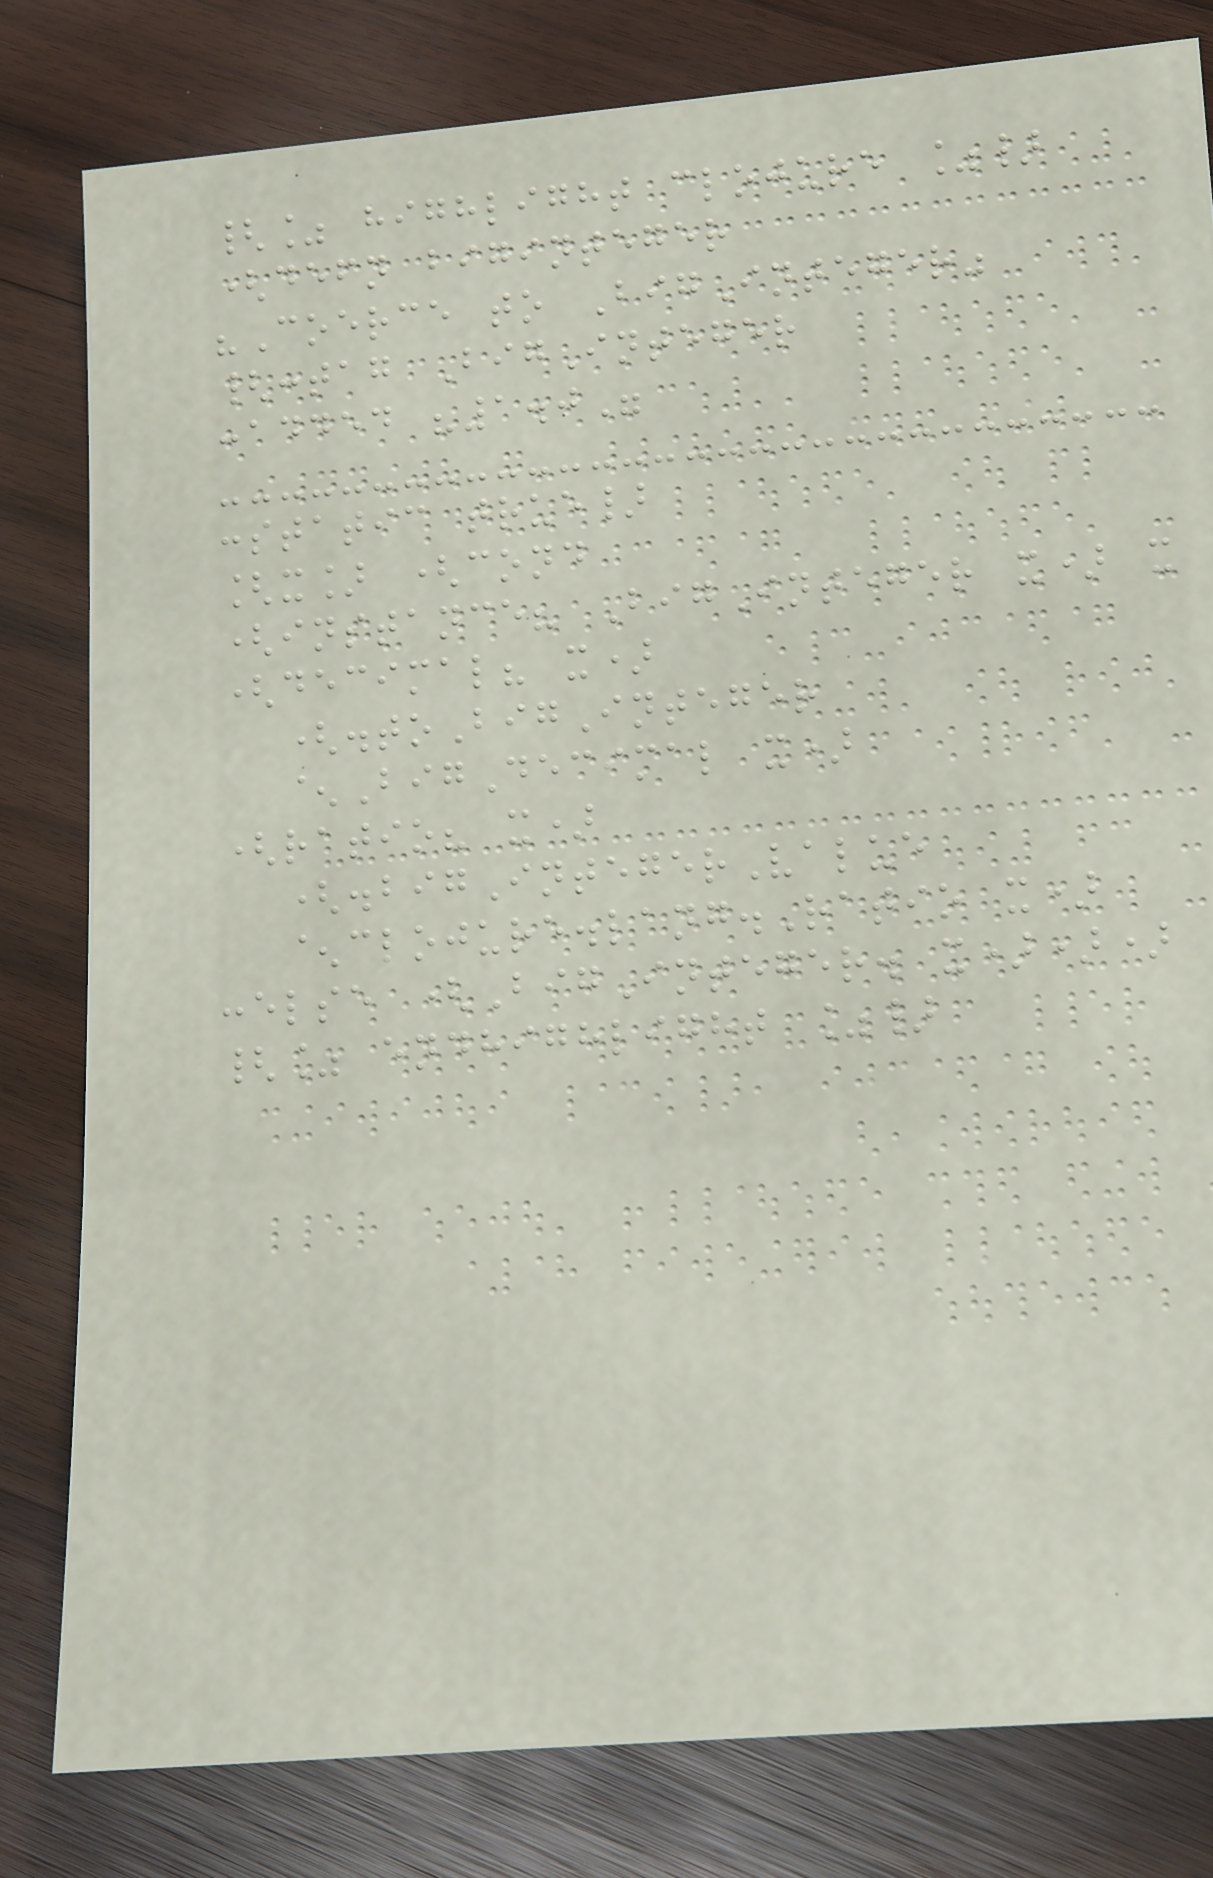{% highlight clojure %}
(defn biginteger
"Coerce to BigInteger"
{:tag BigInteger
:added "1.0"
:static true}
[x] (cond
(instance? BigInteger x) x
(decimal? x)
(.toBigInteger
^BigDecimal x)
(ratio? x)
(.bigIntegerValue
^clojure.lang.Ratio x)
:else (BigInteger. x)))
{% endhighlight %}
